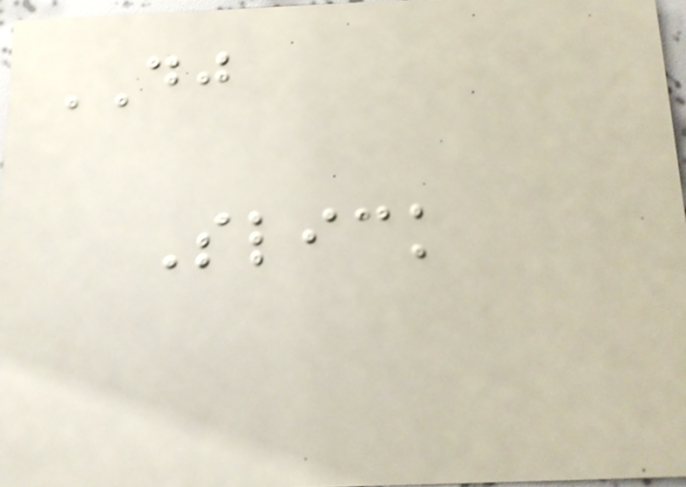DJ
Slick
